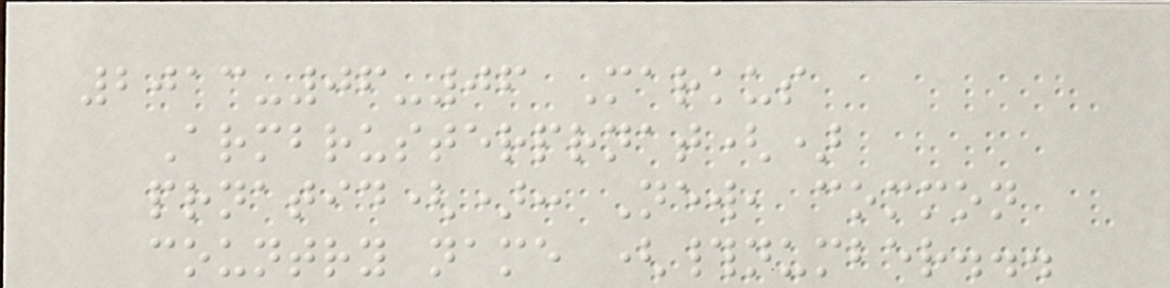2013-06-06 Markus
Armbrusterprnat()
prnatid(): New, common
country name (#number...
